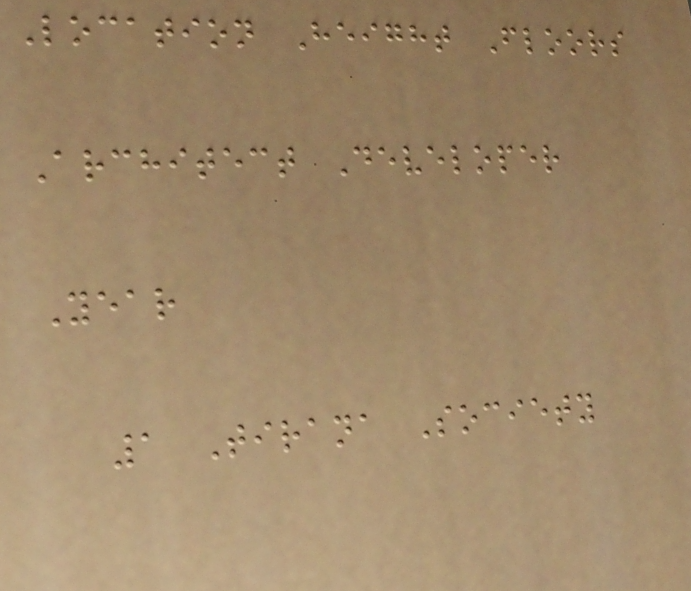Location Height Floors
Architect Developer
Year
1 Tirana Society
